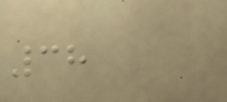38
